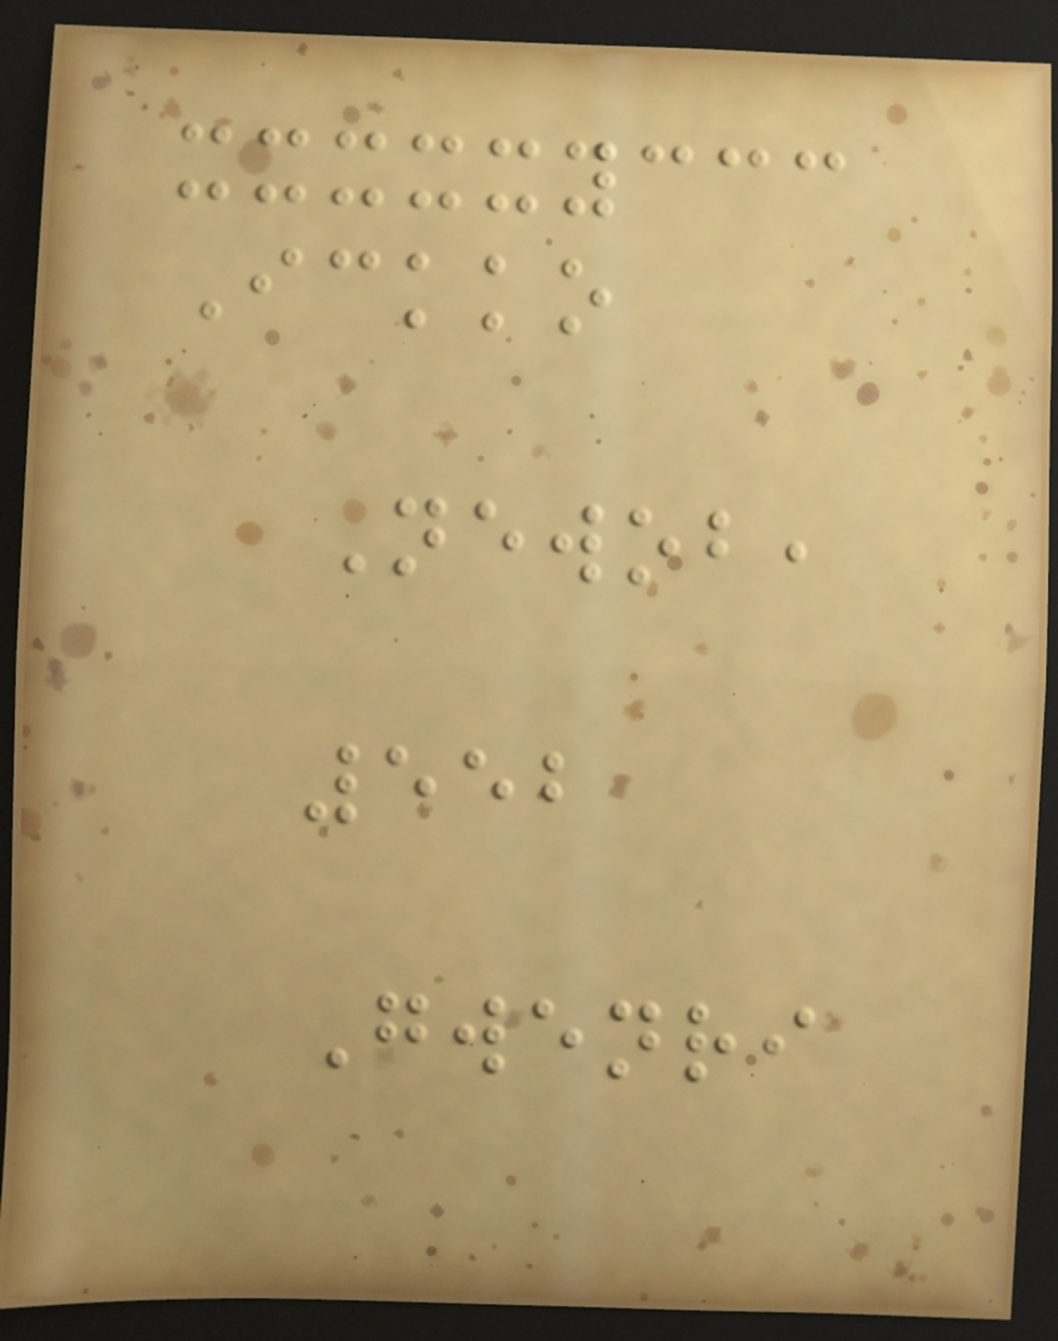Ickko
Newob,
552
Gwenri
